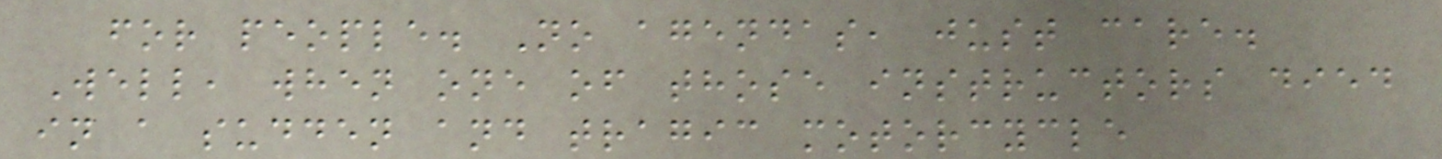for people. No agendas, just care.
Well, when one of those instructors died
in a sudden and tragic motorcycle
